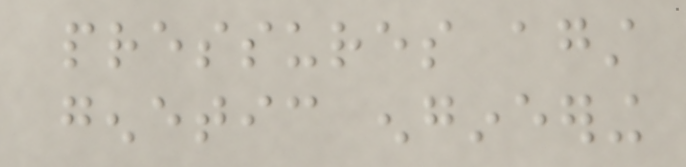pressures against
genetic engineering
